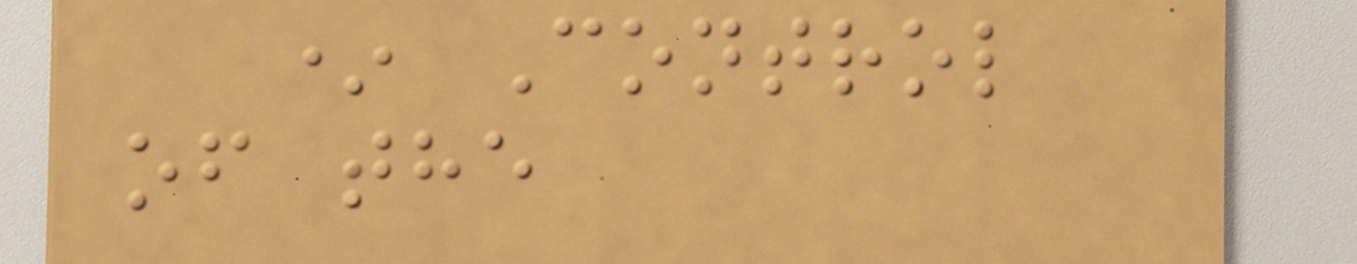* Control
of the
